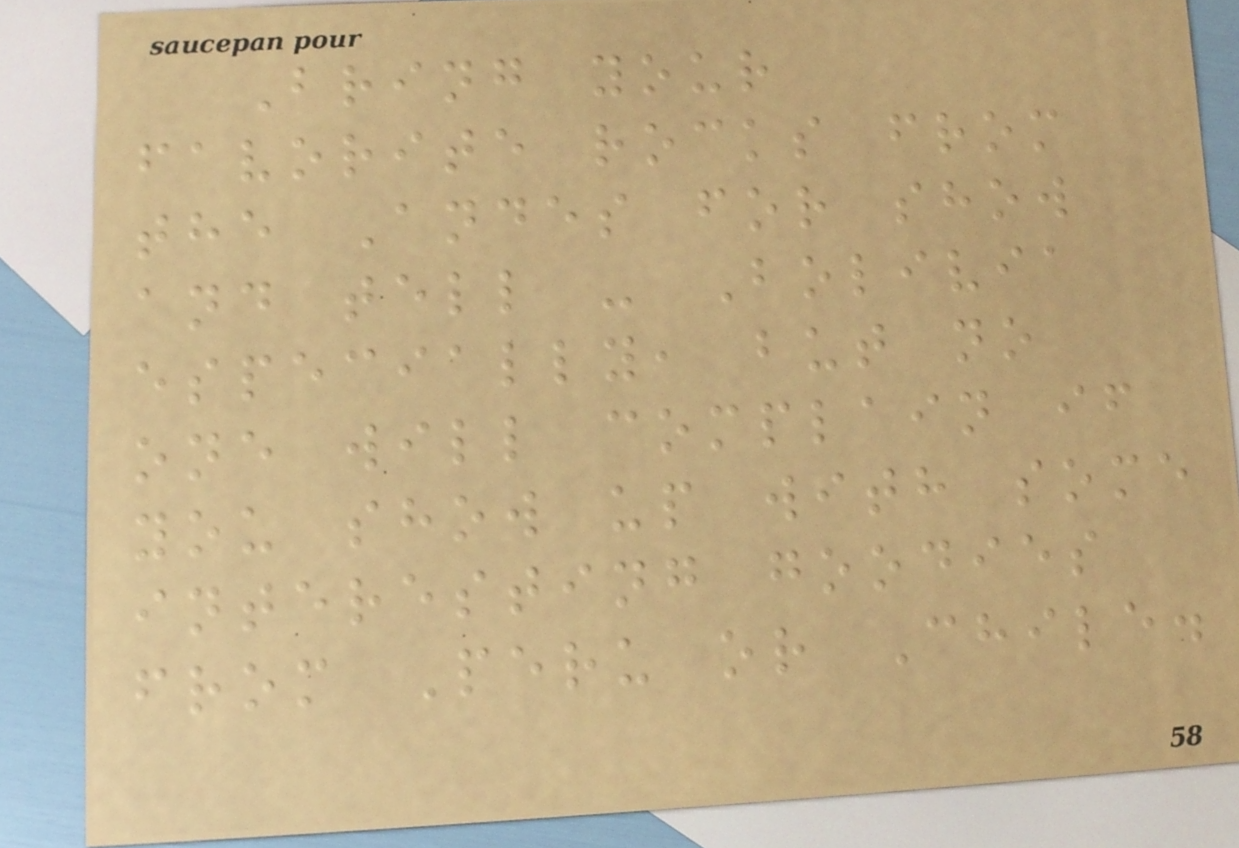Bring your
favorite rocks from
the Andes for show
and tell - Bolivia
especially, but no
one will complain if
you show up with some
interesting goodies
from Peru or Chile.
